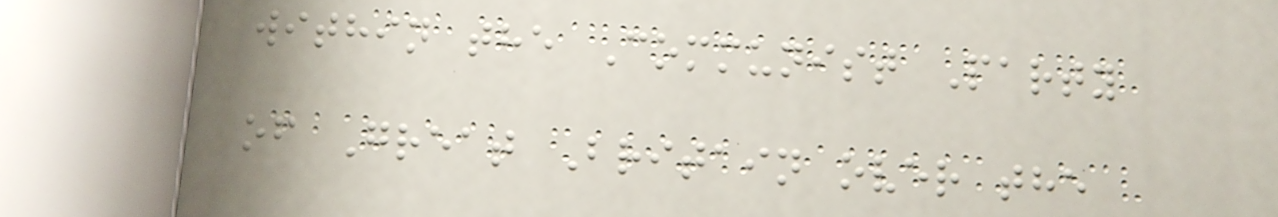within the Communist Party
of Great Britain over the
